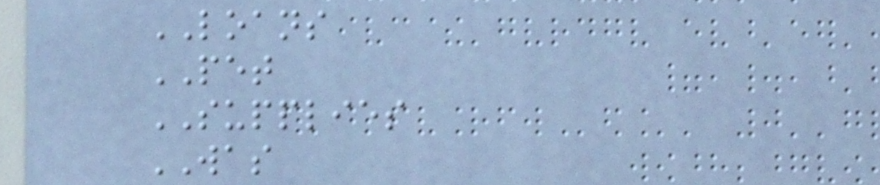LOANS
PET
SUPPLIES
WAS
